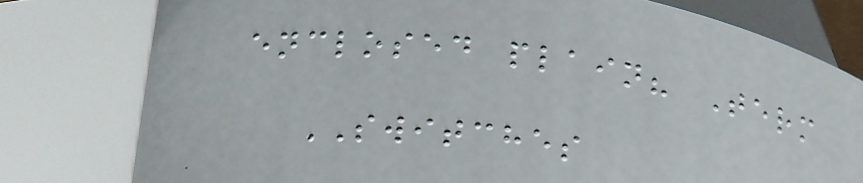enclosed plain? Term
SWITCHES
